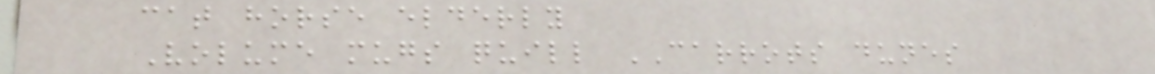cat horse elderly
Volume mugs quill CARROTS dunes
